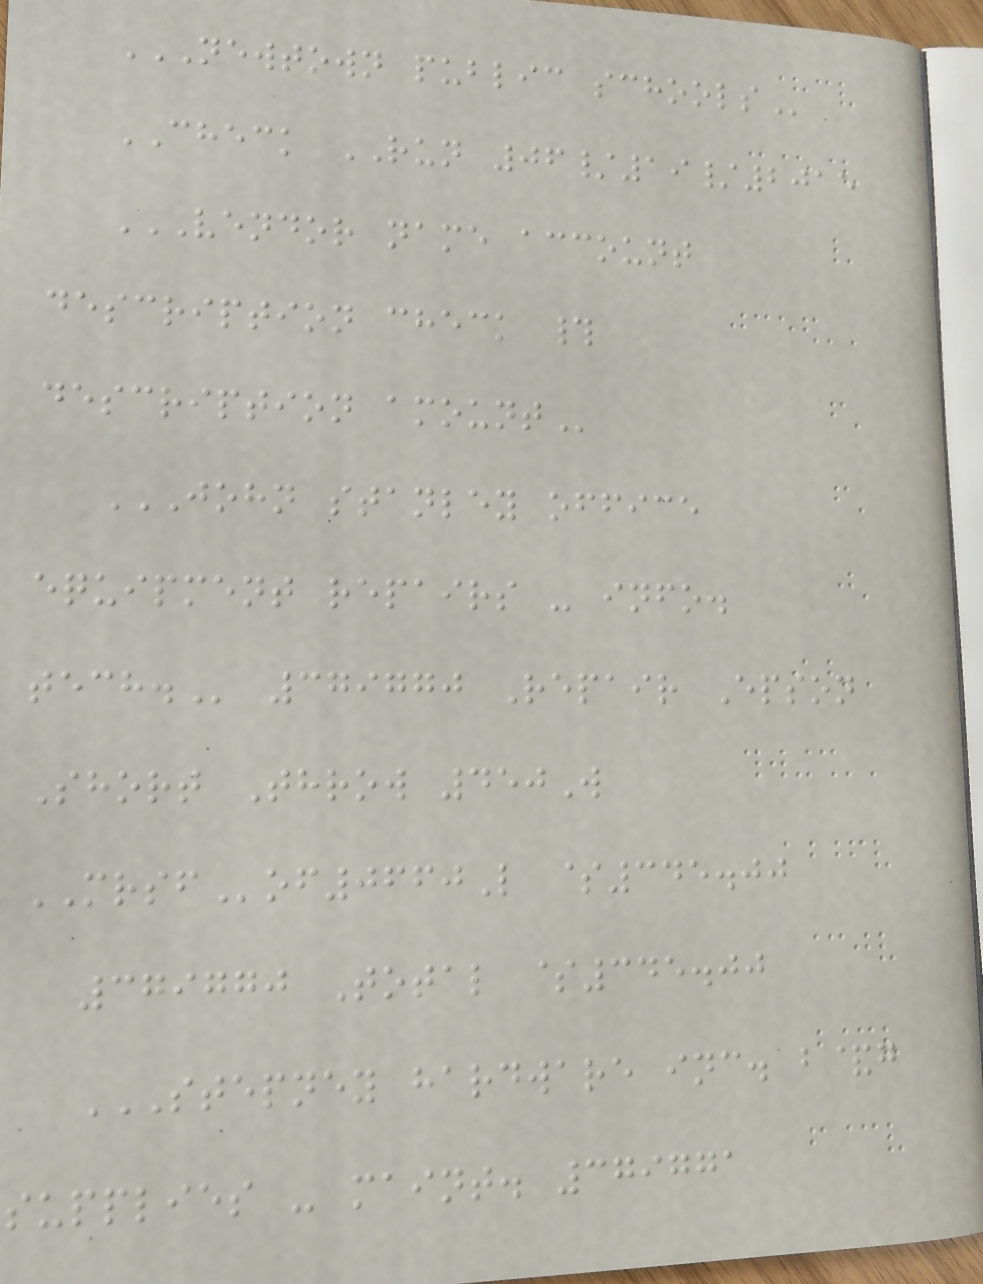NEWTOWN PUBLIC SCHOOLS
CHECK RUN 06/19/2015
VENDOR NAME ACCOUNT
DESCRIPTION CHECK #
DESCRIPTION AMOUNT
JOHN STANLEY OFFICE
EQUIPMENT REPAIRS - INFO.
TECH. 379770 Repair Epson
Short Throw 450W
MRSFof0660L $345.00
379770 Total $345.00
STEPNEY HARDWARE INC. B&G
SUPPLIES - MAINT. 379771
